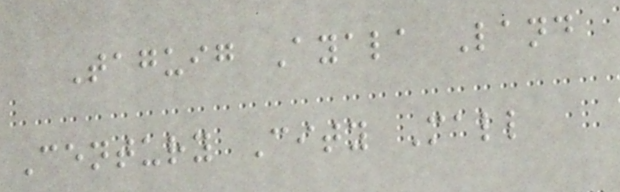Taguig Ayala Land
Century City Mall
